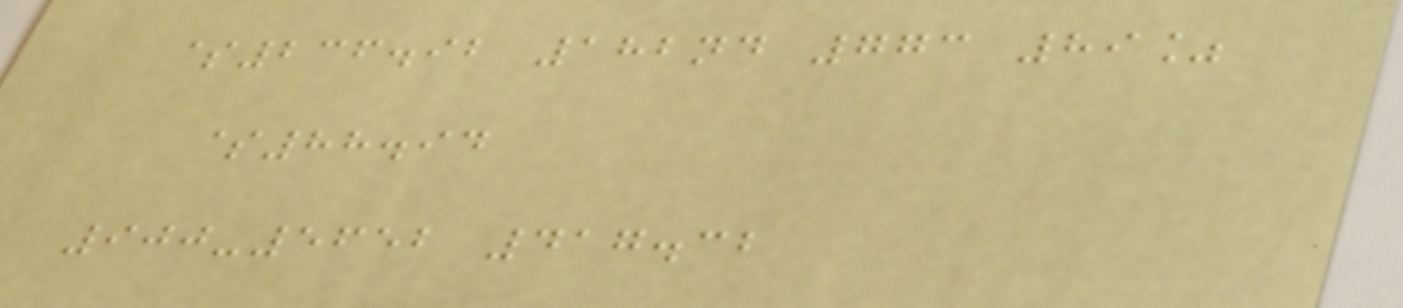$236.92 182nd 773 89%
$88.94
900-5652 417.32
